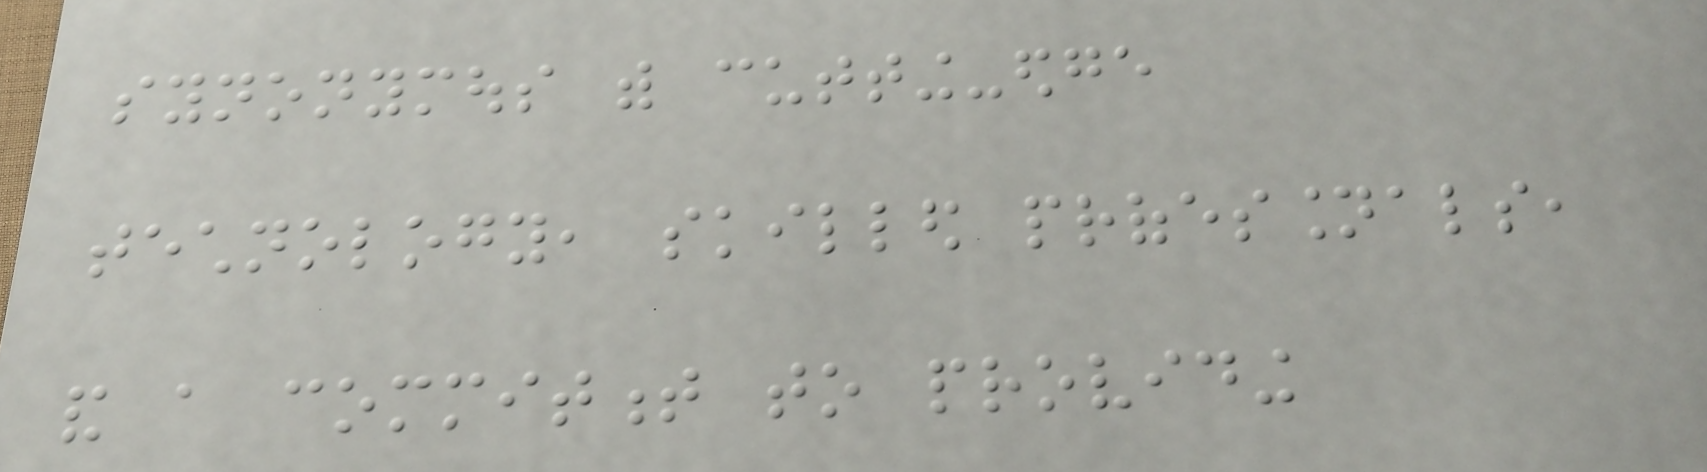synonymous with cutting-edge
technology, skilled professionals,
and a commitment to providing
